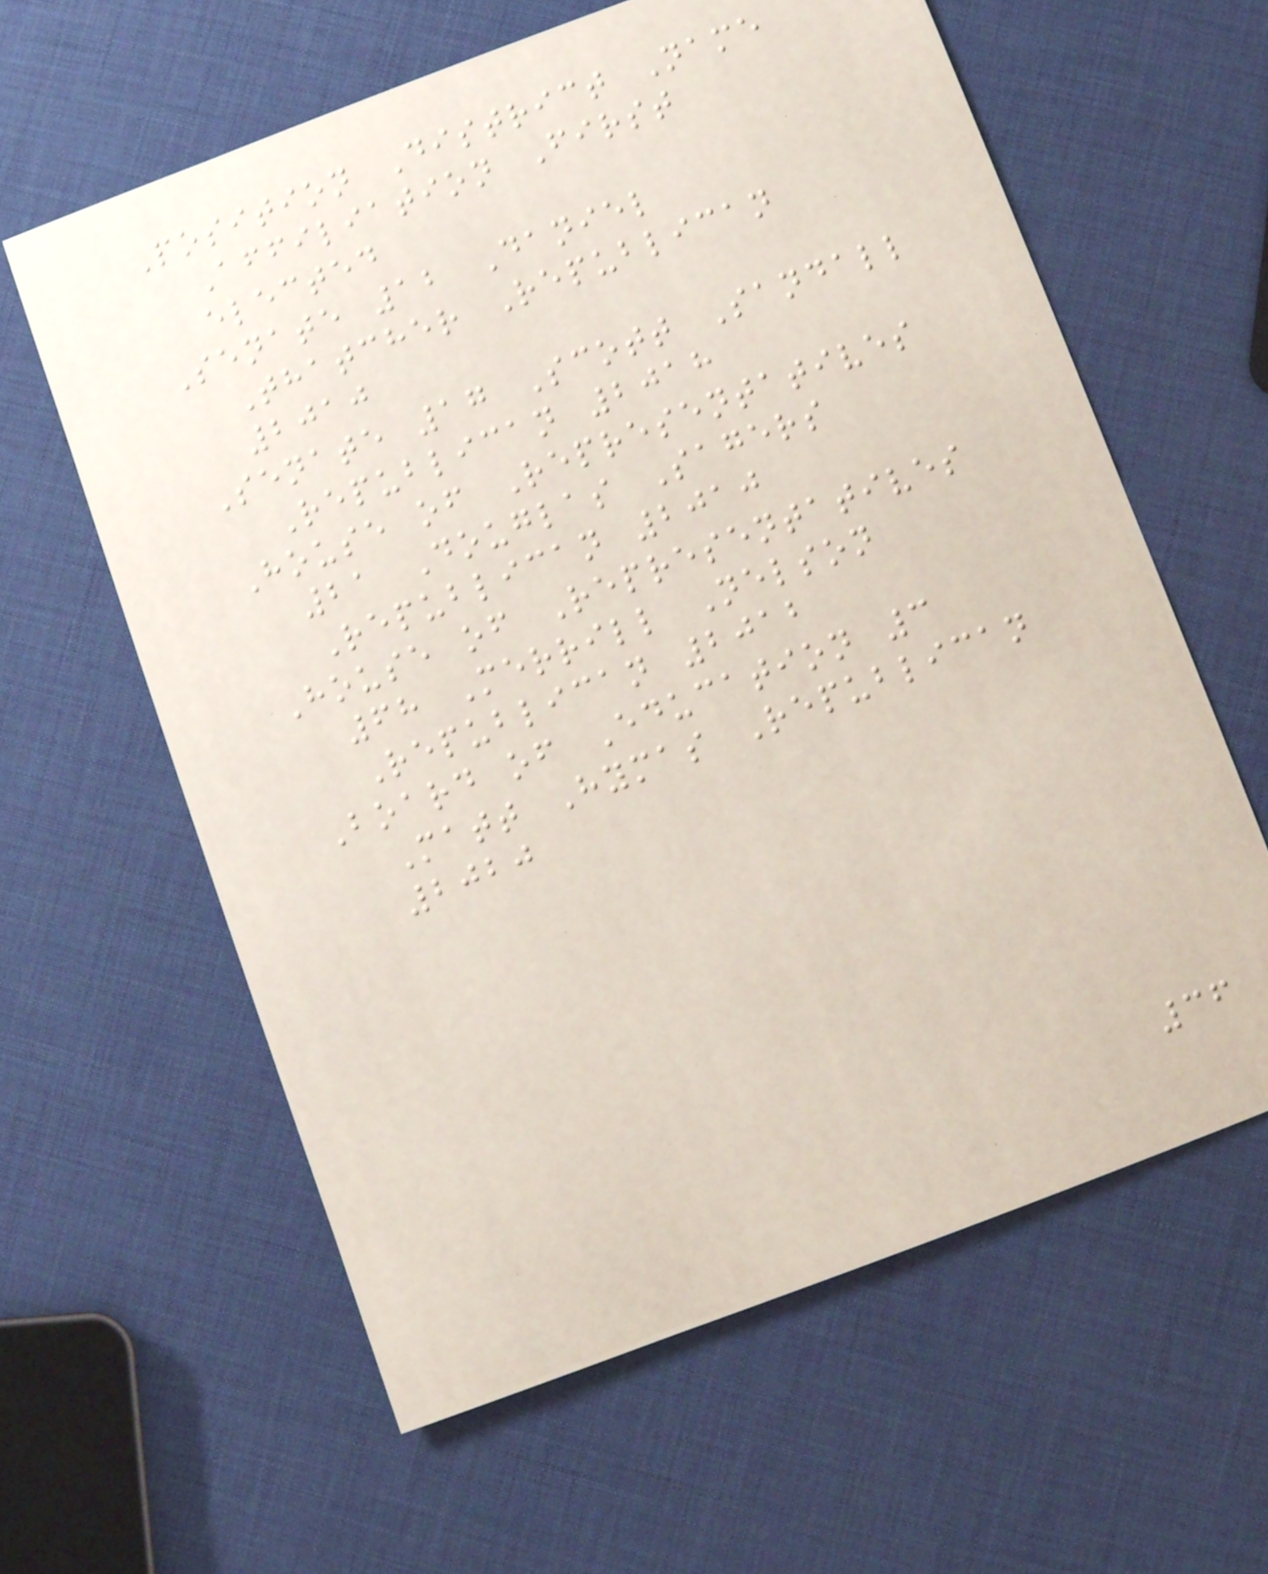Position District Name
Affiliation First
elected
Senate 12 Daniel
Thatcher Republican
2010
Senate 17 Scott Sandall
Republican 2018
House of Representatives
21 Douglas Sagers
Republican 2010
House of Representatives
68 Merrill Nelson
Republican 2012
Board of Education 3
Matt Hymas Republican
2020
36
